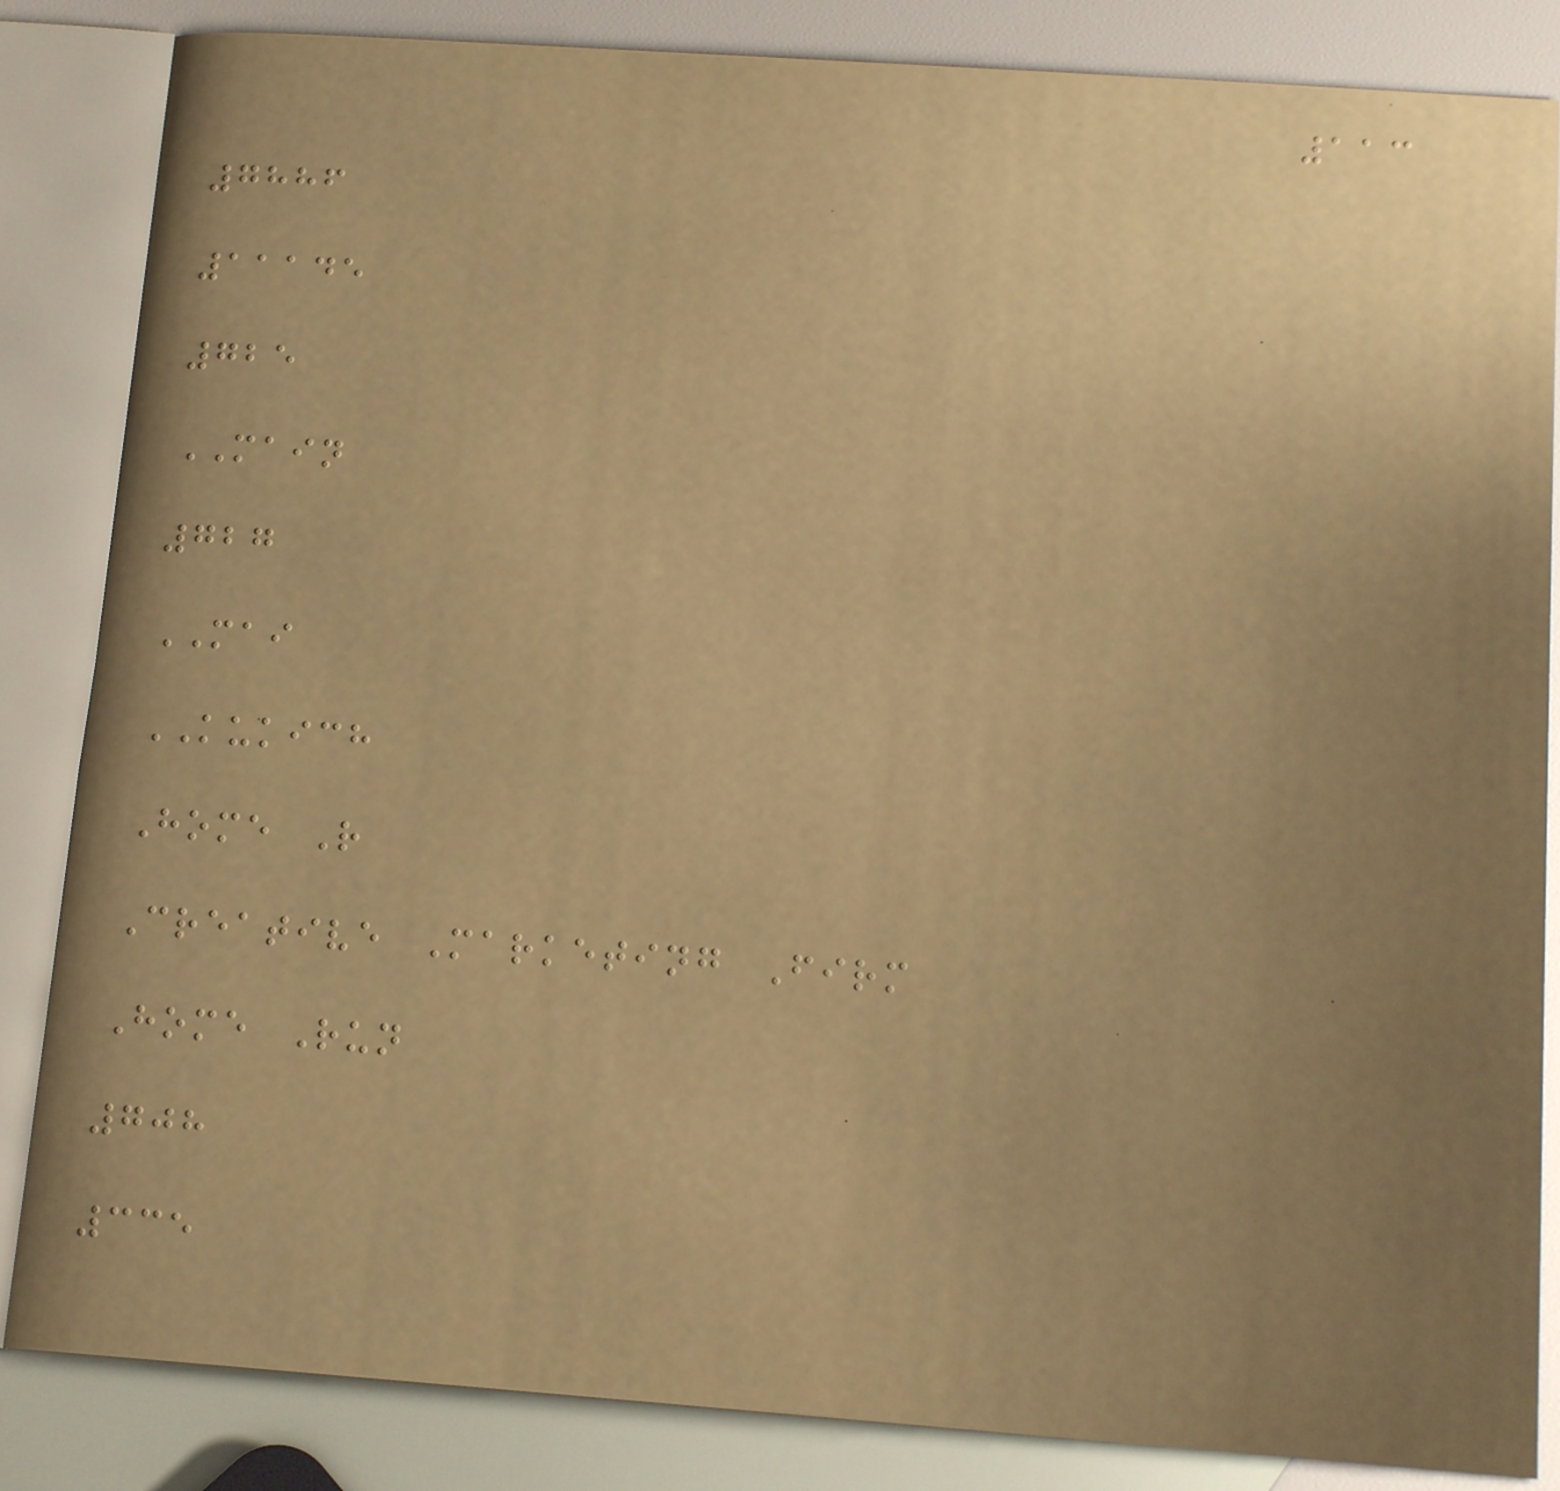113
7886
11145
725
MAIN
727
MAI
KUKICH
Home R
Creative Marketing Firm
Home Run
708
335
